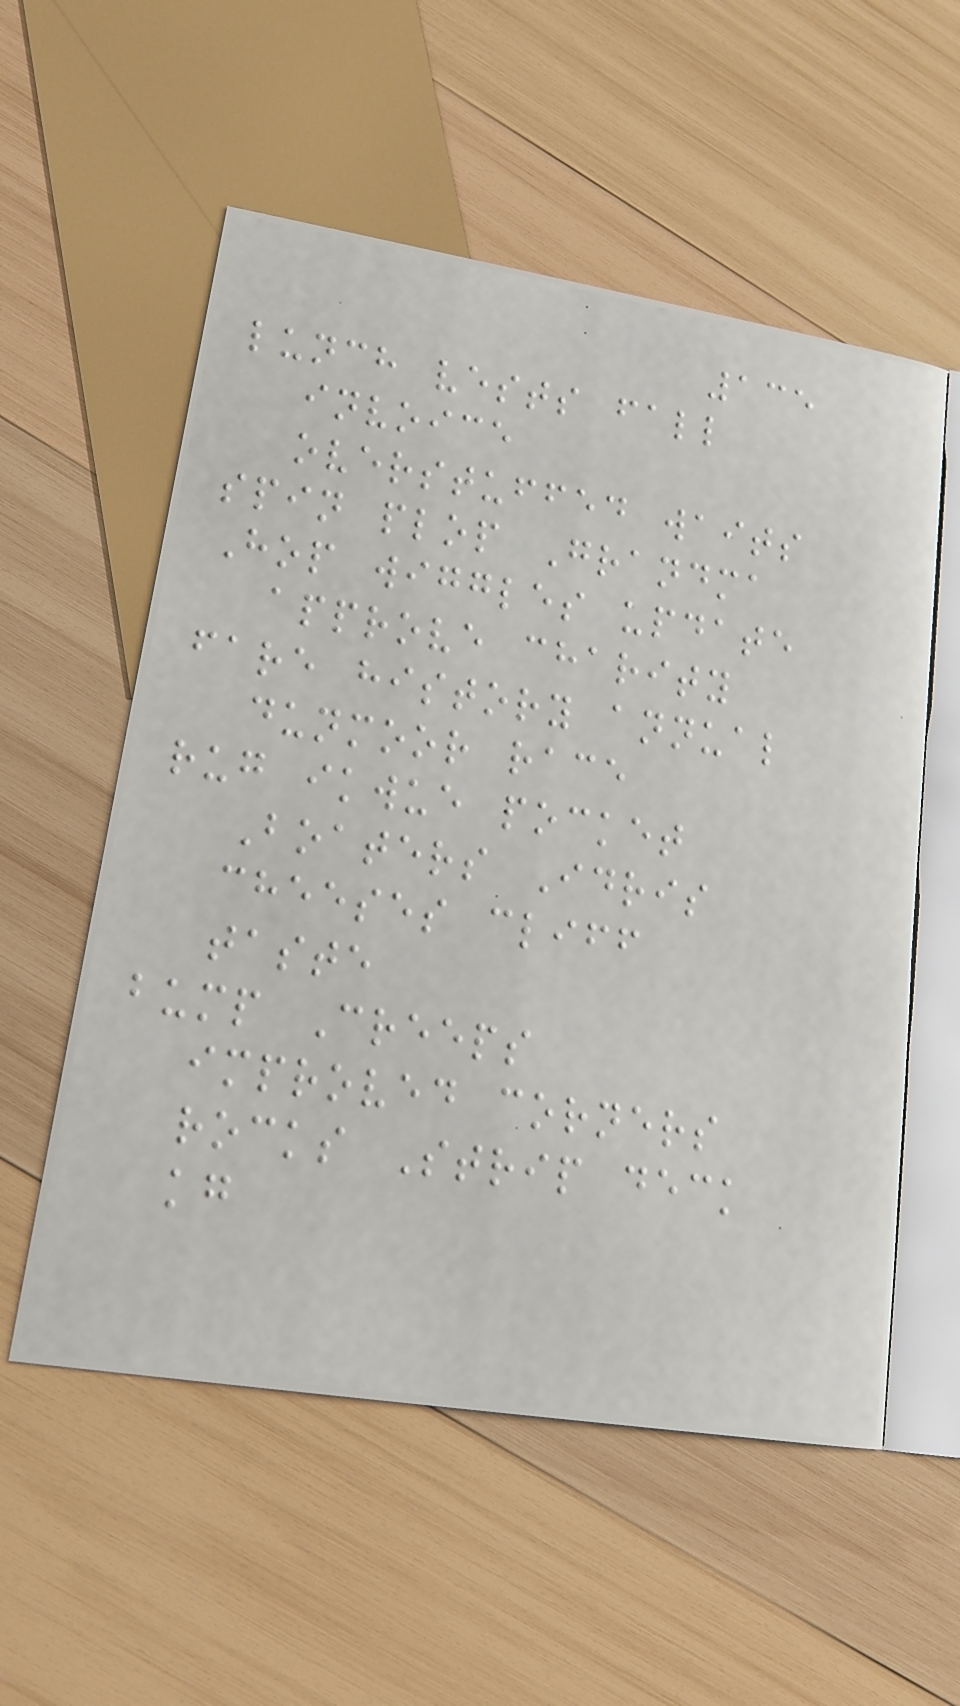135
lunch vests fall
invoice
overstuffed waits
spin plop Grandma
Hop wiggles update
approve charity
fare history annual
dunmoor race
rug ikwue pocket
Boaters Idris
cheeses cliff
taste
bump Creeps
improved corners
rocks Strip deck
kg
